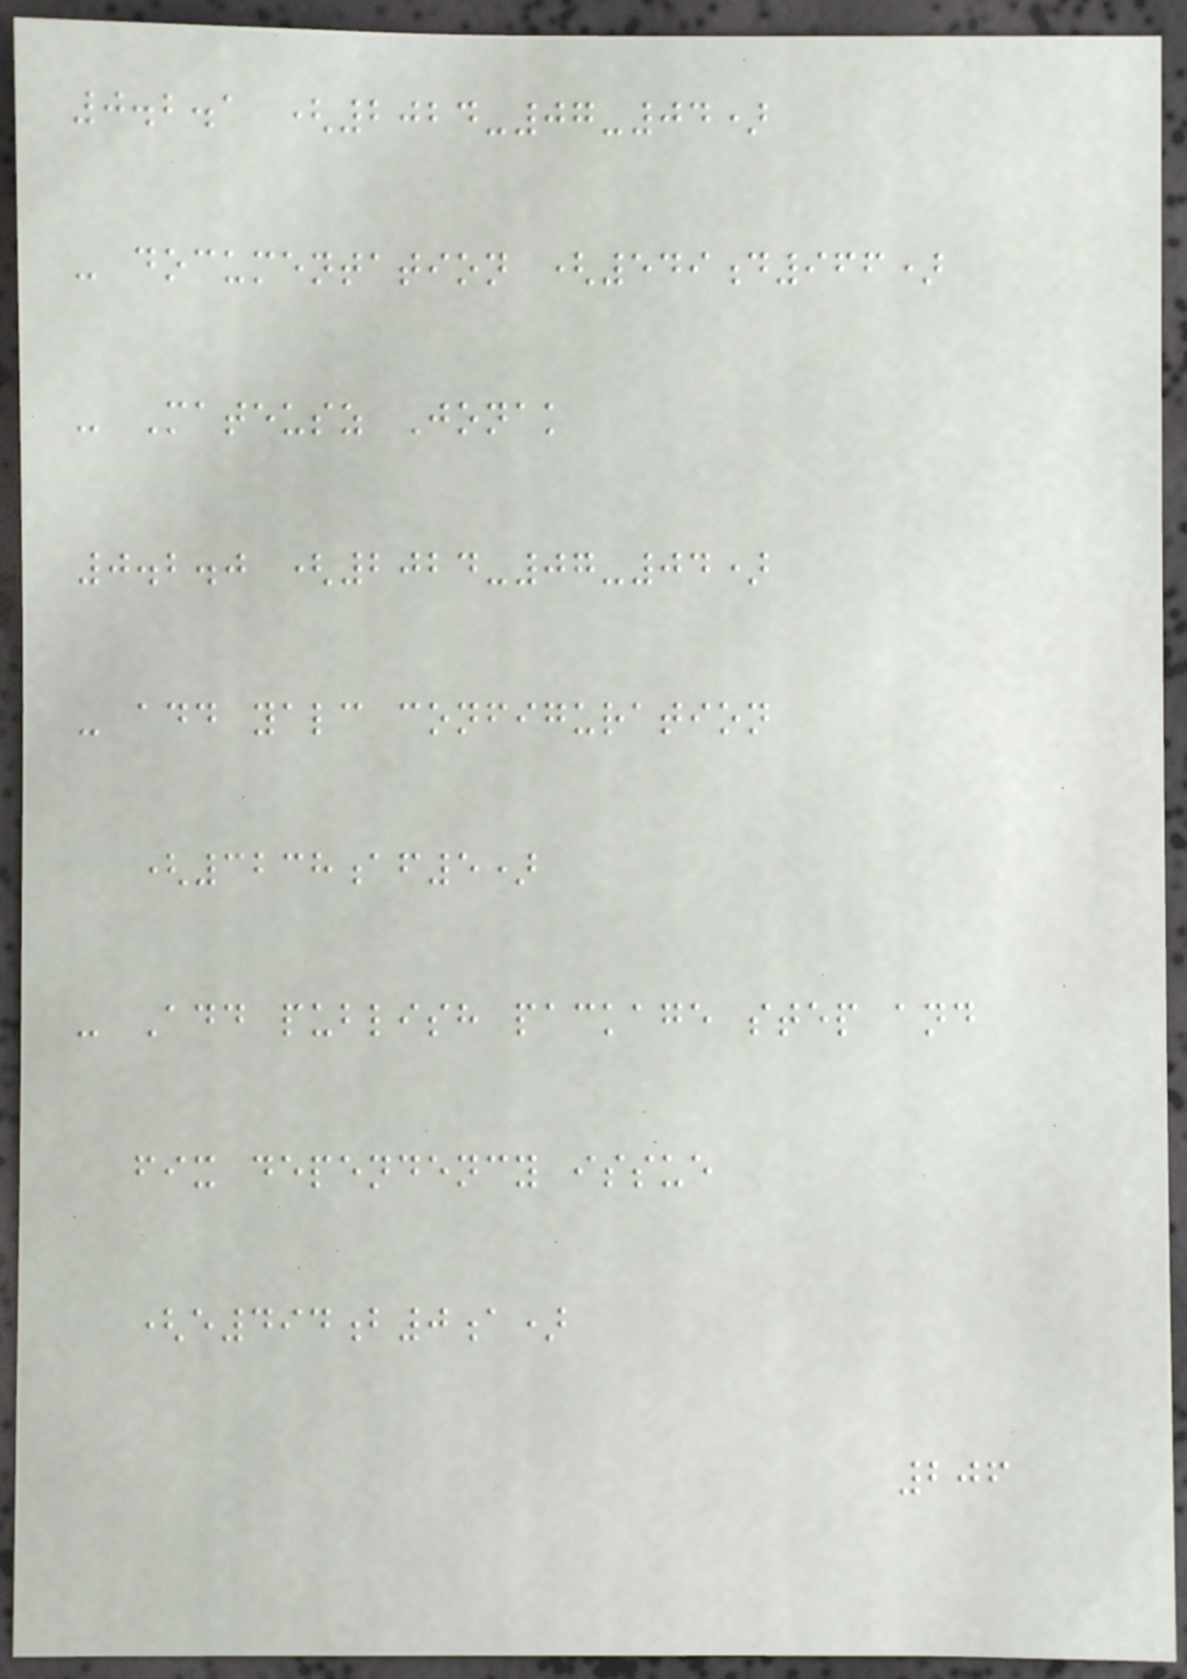0.2.1 (2024-07-04)
- documentation (549d966)
- Mateusz Jonak
0.2.0 (2024-07-04)
- add yalc configuration
(3238af5)
- Add publish package step and
fix dependency issue
(e494b0a)
206
